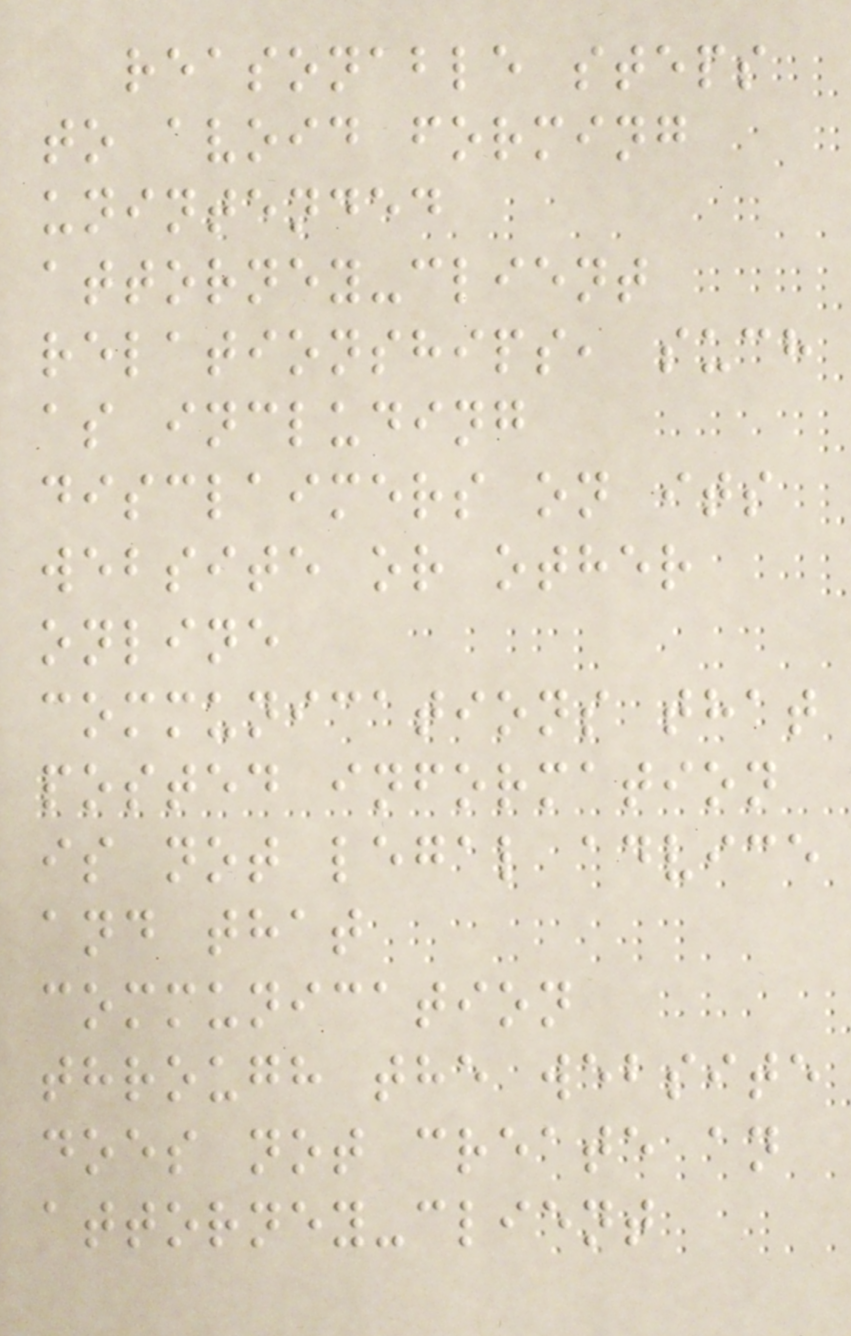reasonable steps
to avoid forming
unintended
attorney-client
relationships, such
as including
disclaimers on its
website or other
online
communications that
posted information
is not legal advice
and that
communication
through the website
does not create an
attorney-client
